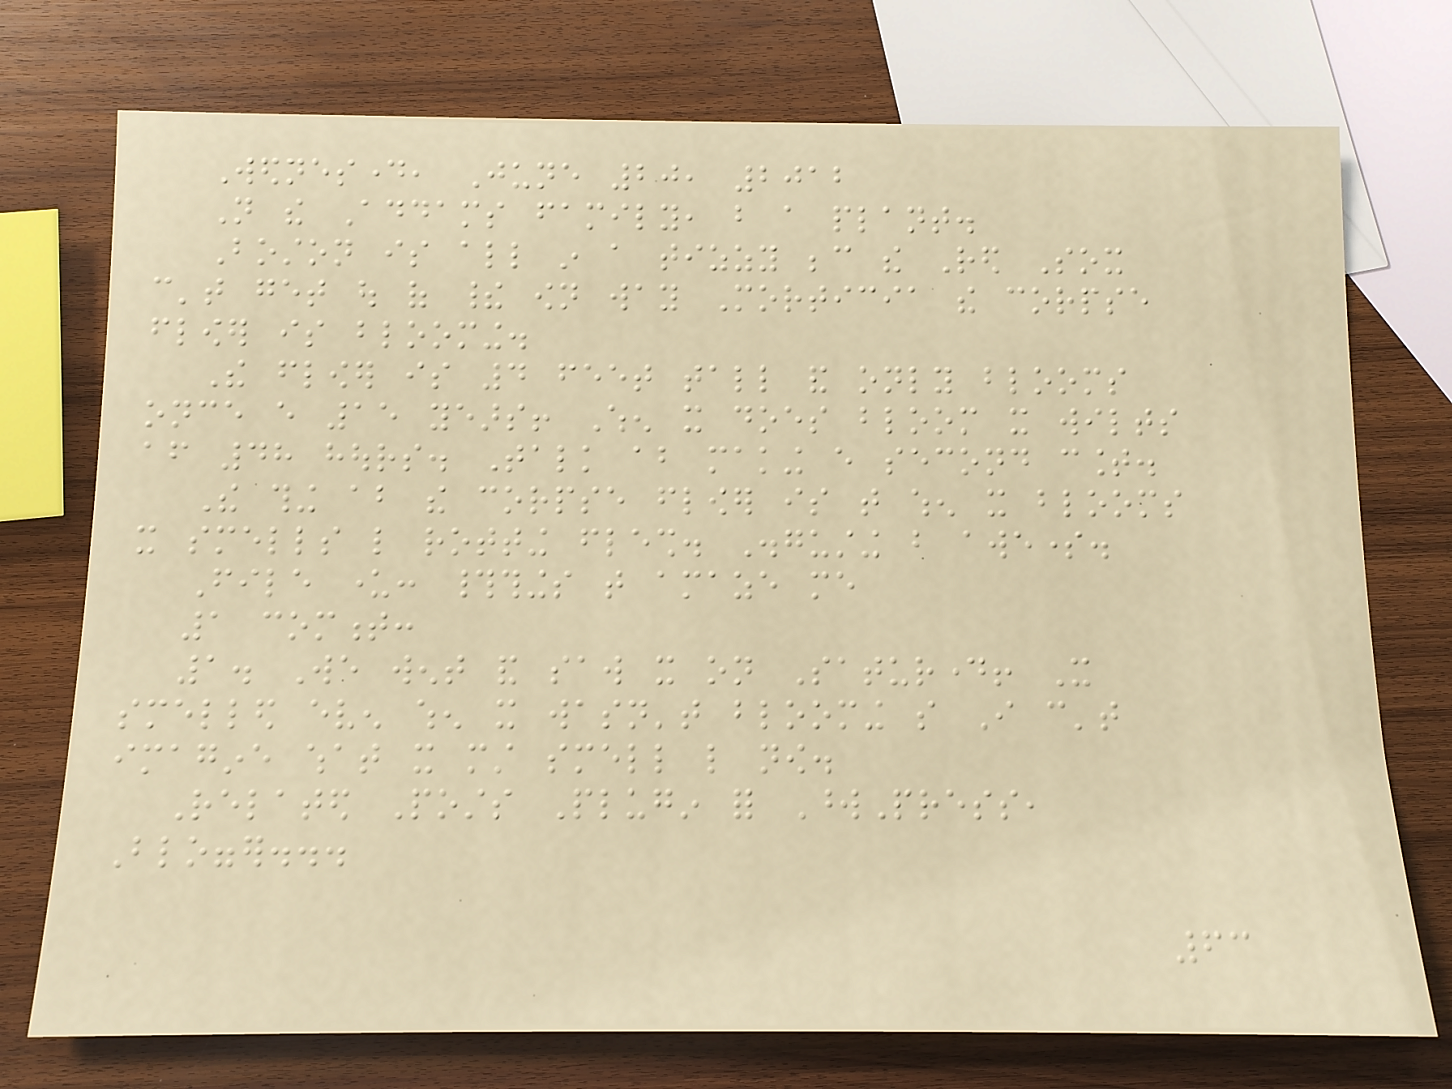Wednesday, June 20, 2012
Not the Addams family, but a plant.
Boston is all in a tizzy because the Red Sox
can't get out of their own way Morticia the corpse
flower is blooming.
The flower is 4 feet tall and only blooms
once every 15 years! When it does bloom it wilts
after 48 hours. Talk about making every second count.
The thing about the corpse flower is that when it blooms
it smells like rotting flesh. Disgusting but awesome.
File under: #things that amaze me
1 comment:
1. We went and saw it on Saturday! It
smelled even when it wasn't blooming so I can't
imagine what it must smell like now.
Related Posts Plugin for WordPress,
Blogger...
63
